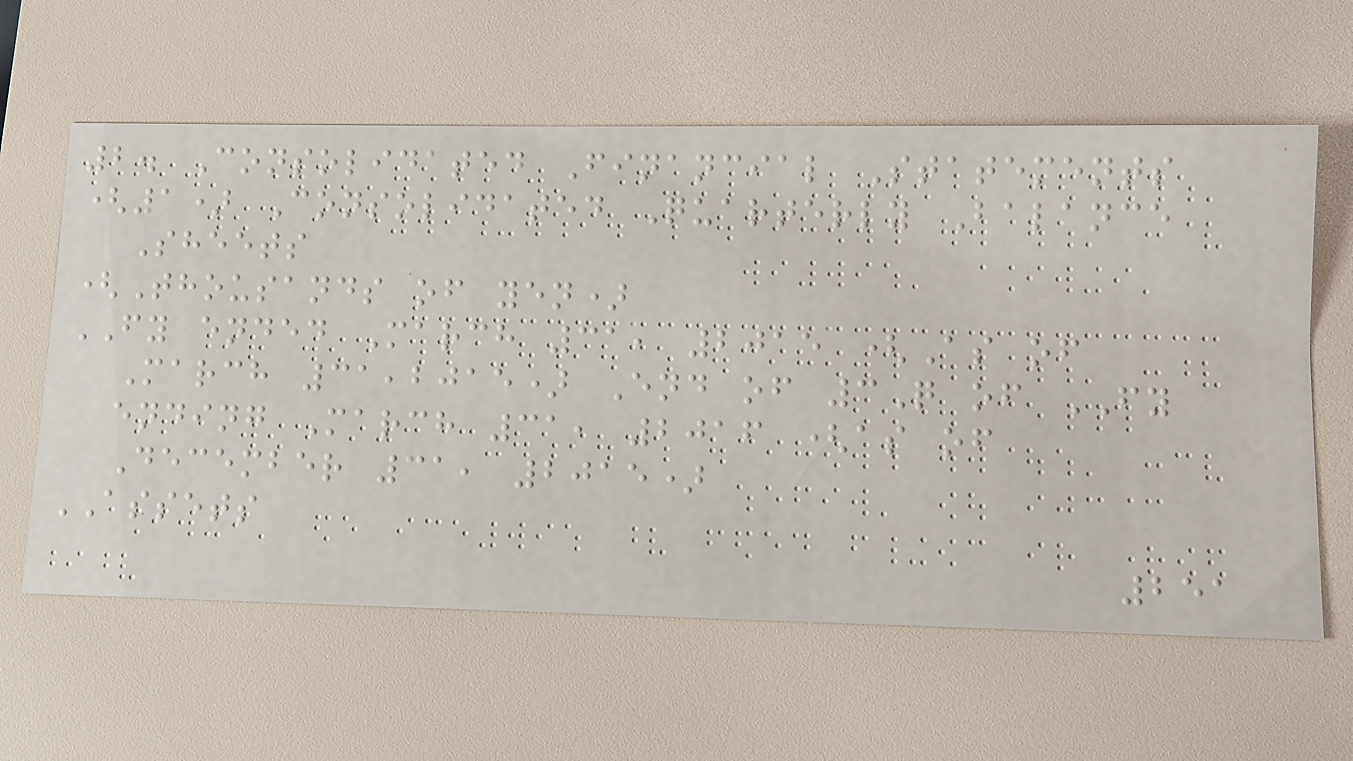2. Consolidated Financial Statements
(1) Consolidated Quarterly Balance
Sheets
(Thousands of yen)
FY ended March 31, 2015 (As of
March 31,2015) End of 3Q of FY
ending March 31, 2016 (as of
December 31, 2015)
ASSETS
251
